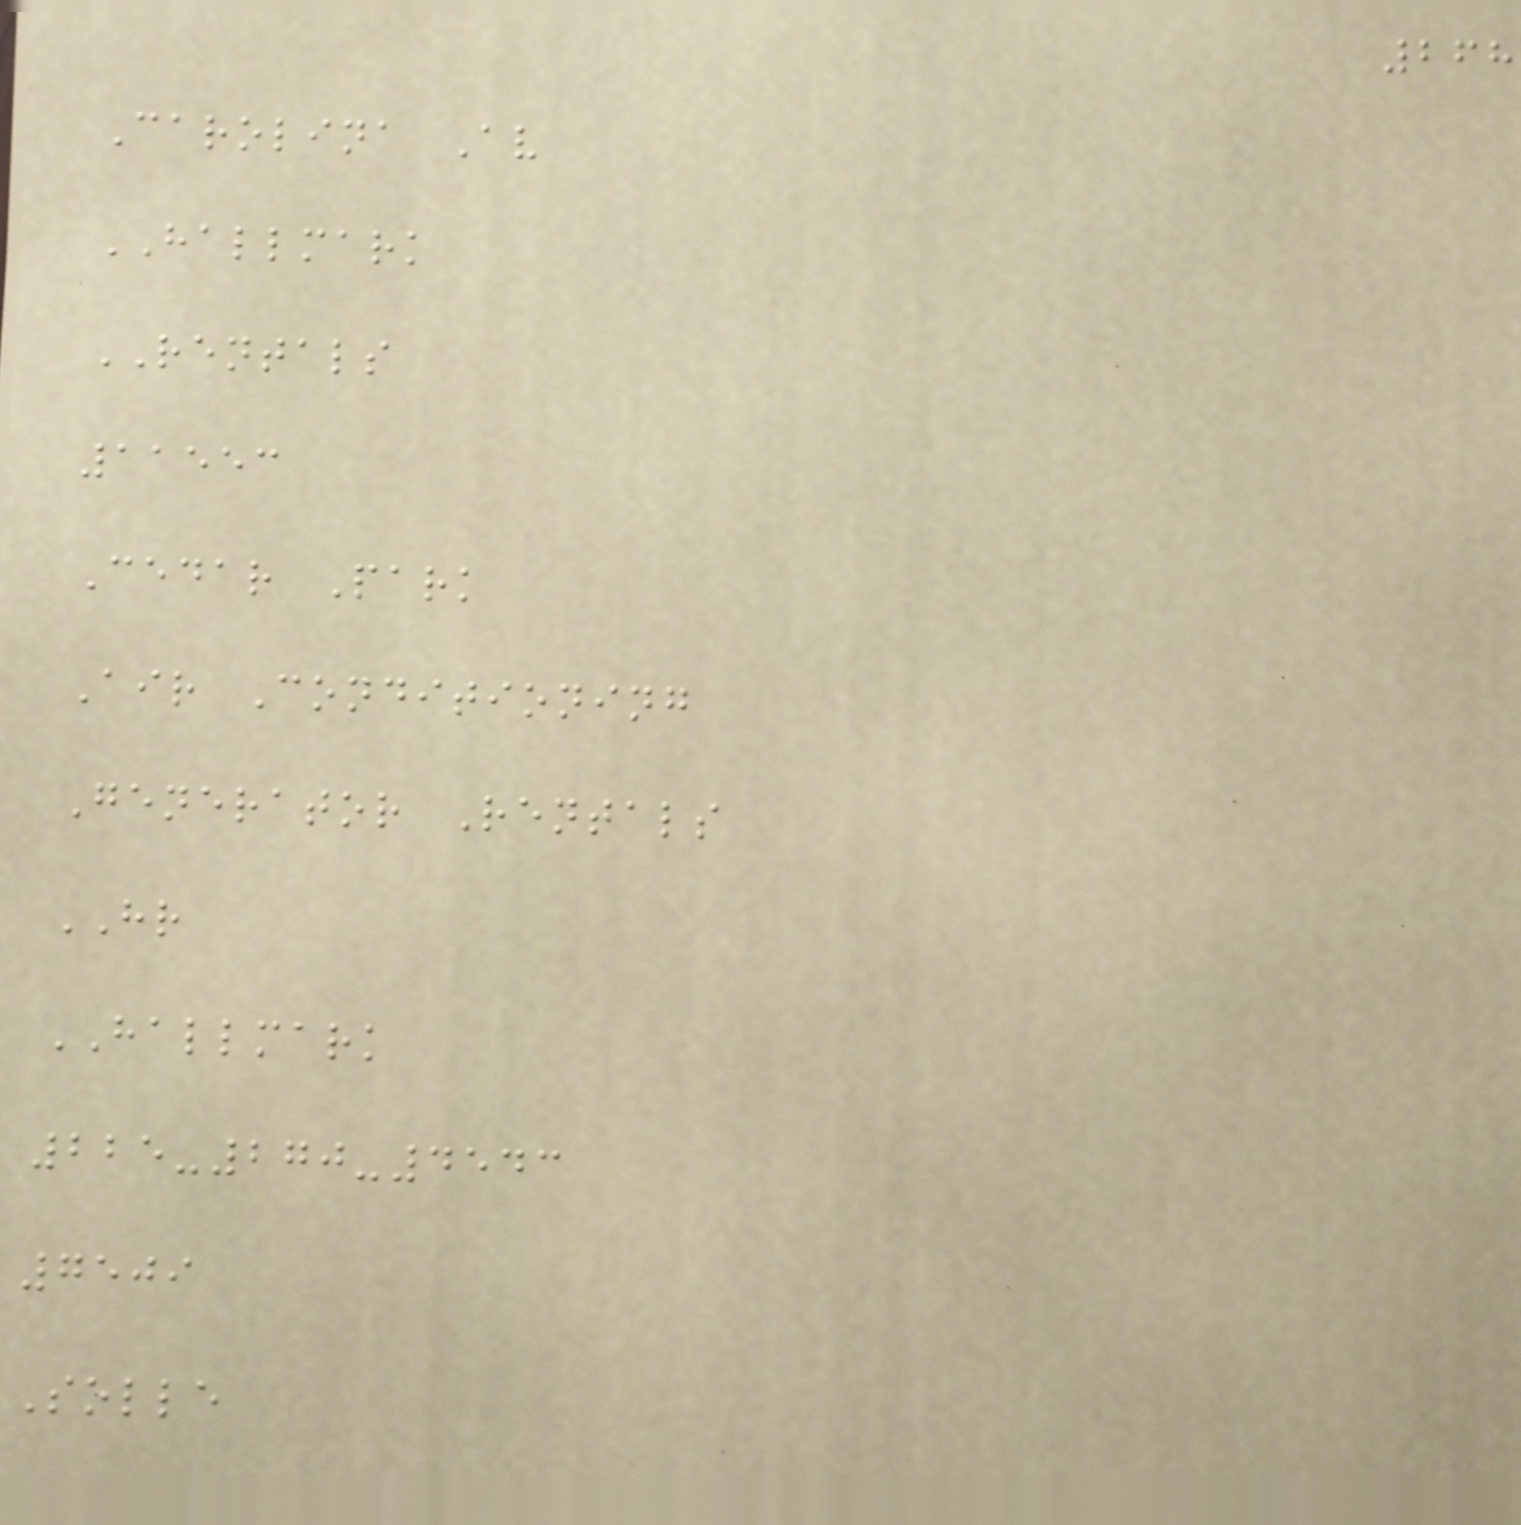268
Carolina Av
HALLMARK
RENTALS
11553
Cedar Park
Air Conditioning
Generator Rentals
HR
HALLMARK
225-270-4543
7509
Solle
